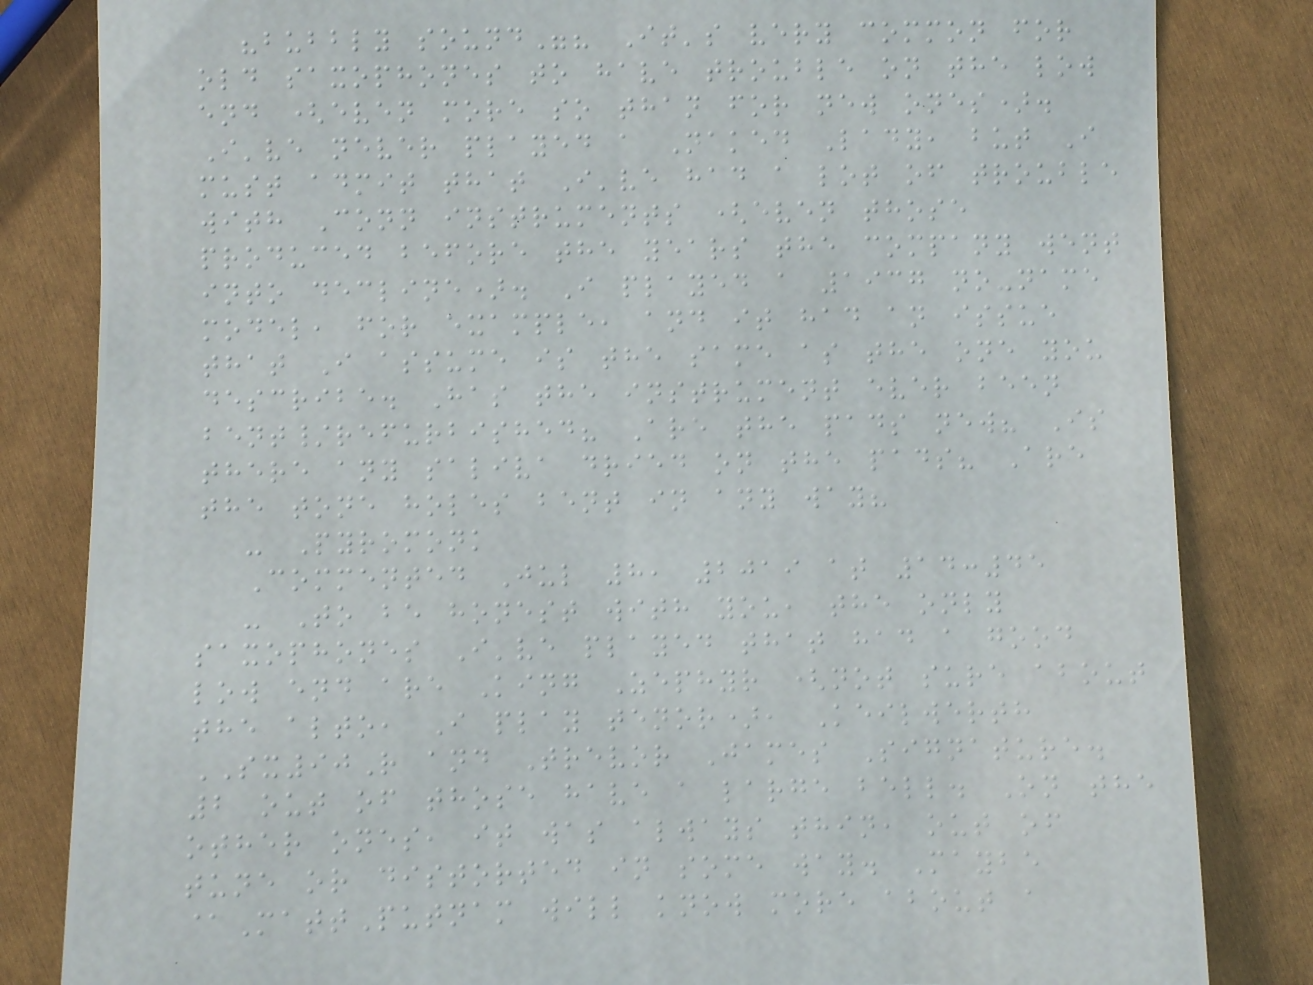"bubbly sound"? It's very common for
old saxophones to have trouble on the low
end (even more so than for new ones).
I've never played a Naked Lady, but I
must admit that I've had a lot of trouble
with Conn instruments (even those
produced before the years the company went
into decline). I played a 1937 no-name
model, for example, and it had an issue
that I assume is the same as the one you
describe. Has the instrument ever been
bent/refurbished? Are the pads new? Is
there any saliva dried on the pads? Are
the tone holes bent in any way?
- Pyromonk
Commented Jul 8, 2019 at 14:45
- To be honest with you, the only
saxophones I've played that had a good
low end are King Zephyr (not sure about
the alto, I play tenor), Keilwerth
SX90R and Trevor James Signature.
2 out of those have a large bell. On the
other ones, it was always thin, out of
tune or distorted in some way. Maybe
@MattPutnam will know more about a
